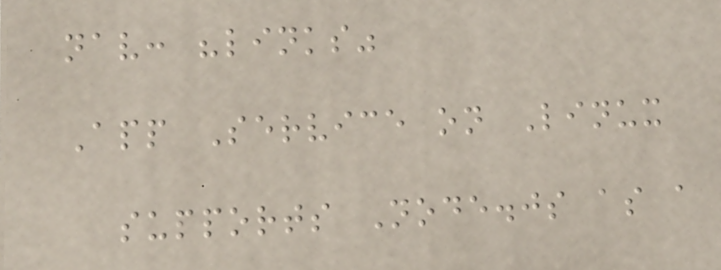nav: "links"
App Service on Linux
supports Node.js as a
